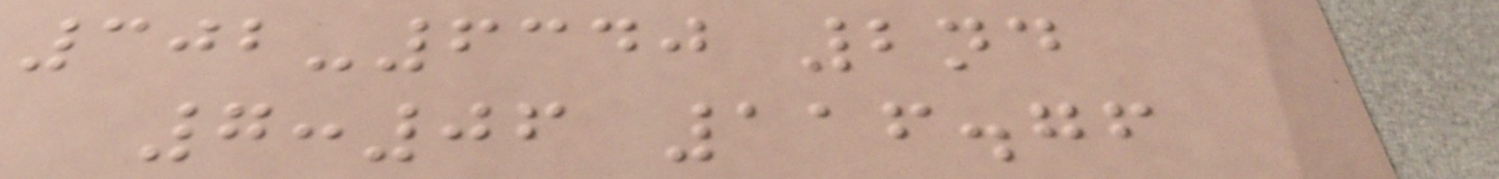302-6340 2nd
7:06 116.76
